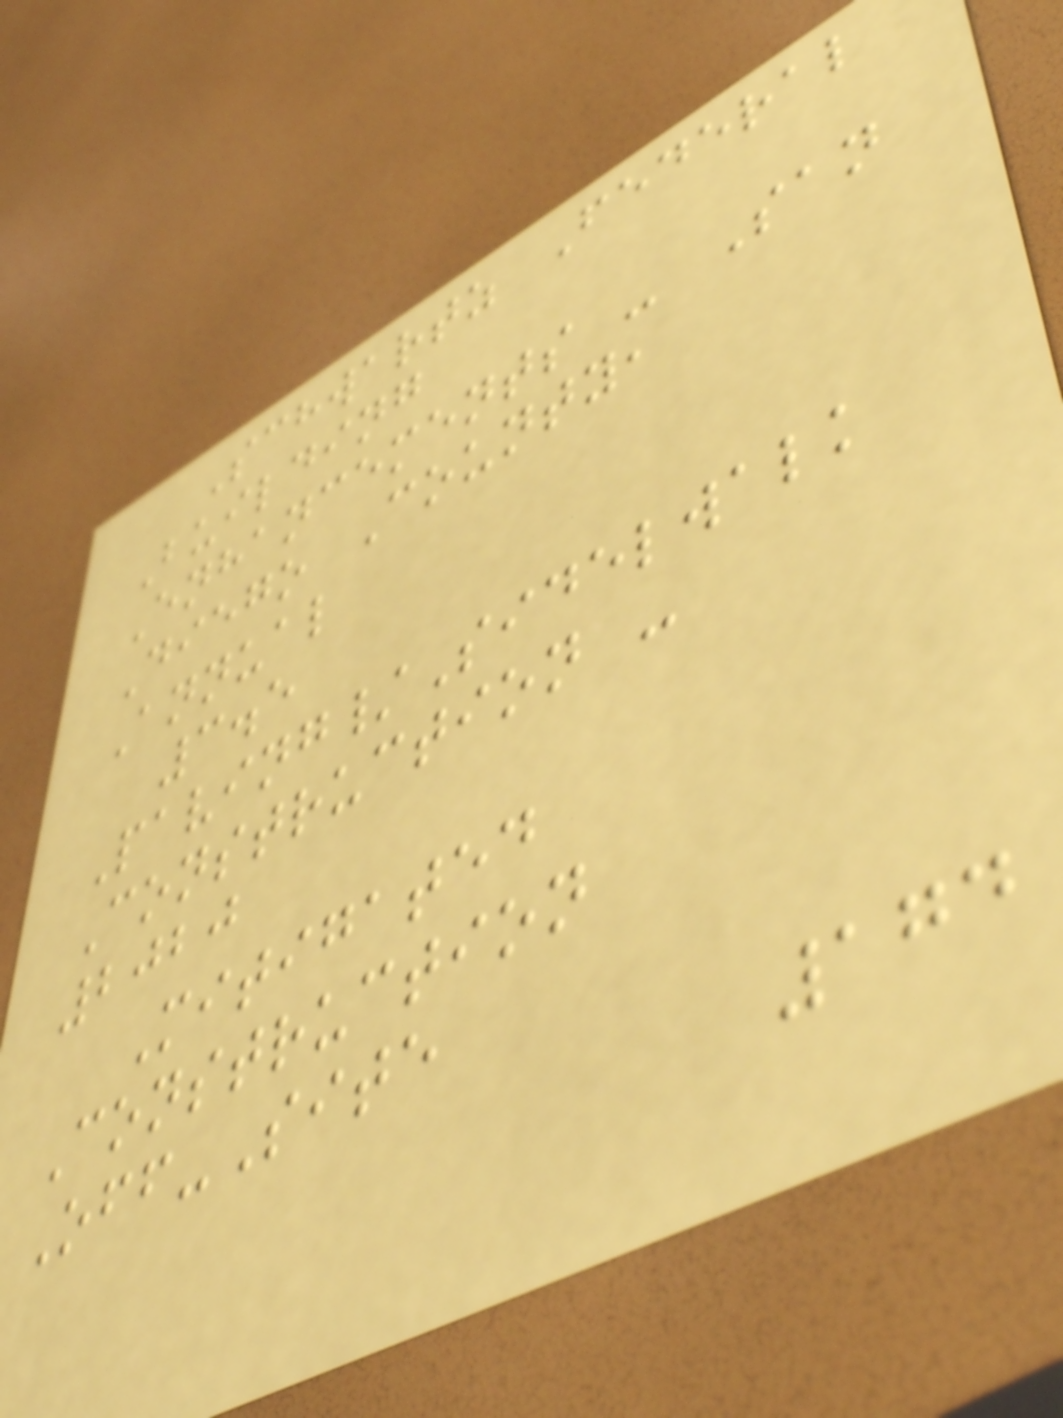Schwartz Federal
Building
Enhancements - San
Diego County,
Annual
3.5
Paving/Sidelwalk
Construction -
2020
Mitigated
Construction
Off-Site
174
